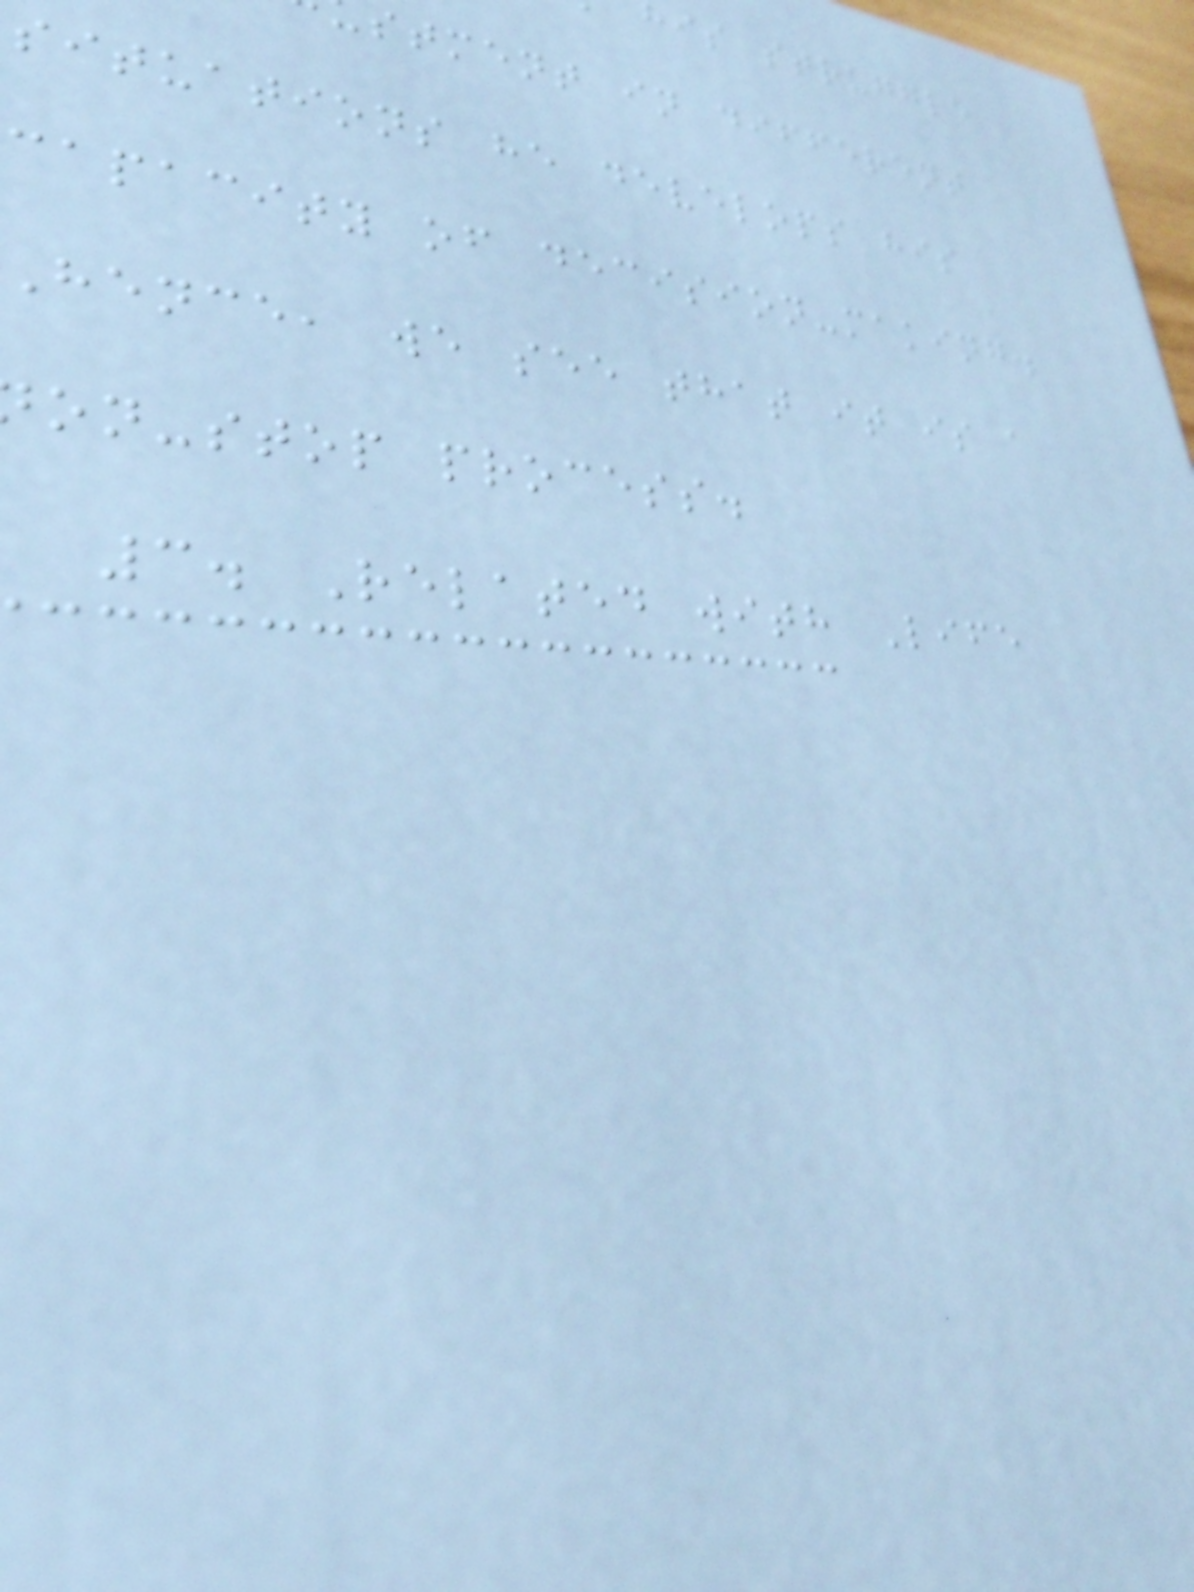his struggle
stment in different
situations he develops his
capacity of decision-making.
hence, we see that it is a
on-stop process.
3. Related with Life
